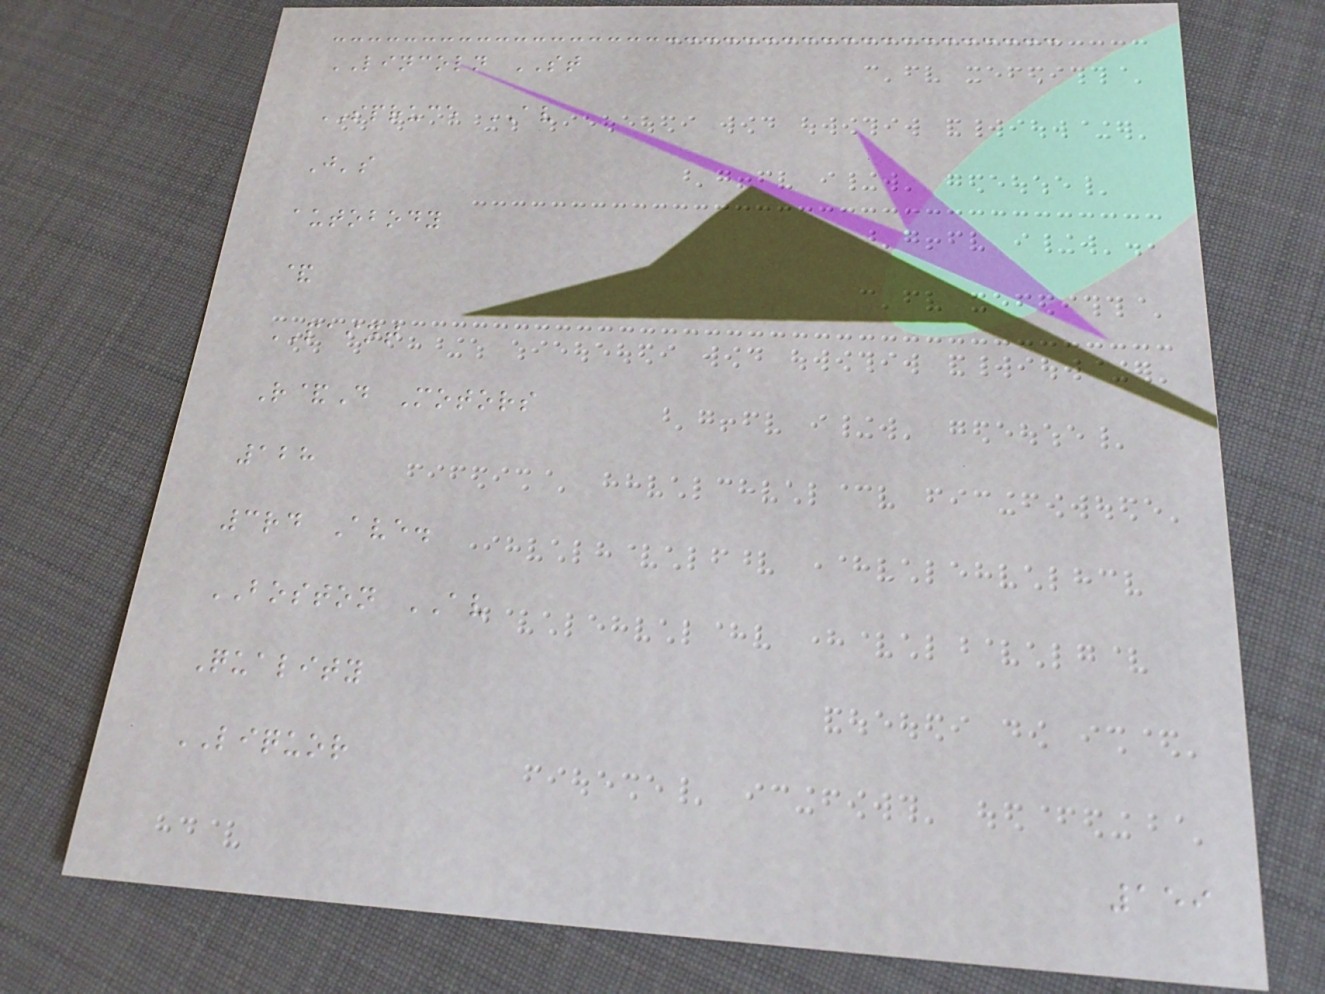LINCOLN ST
SPRUCE AV
J's
autobody
&
PAINT
R&D Motors
128
3rd Ave.
BOSTON AV
Quality
LIQUOR
159
